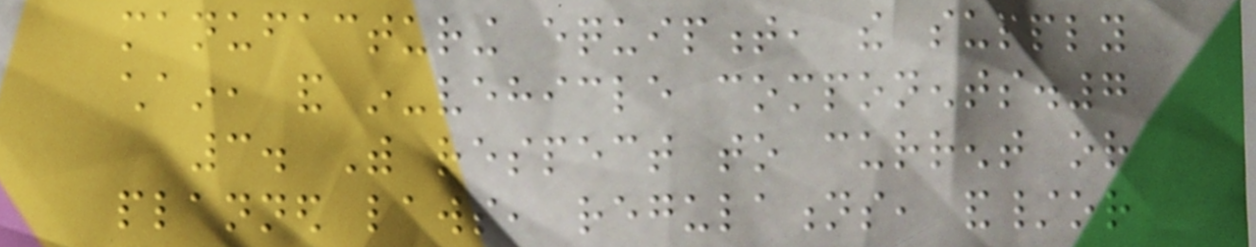manufacturing equipment, the supply
chain, and in-vehicle components.7
3. With respect to current or
planned laws, regulations, and/or
